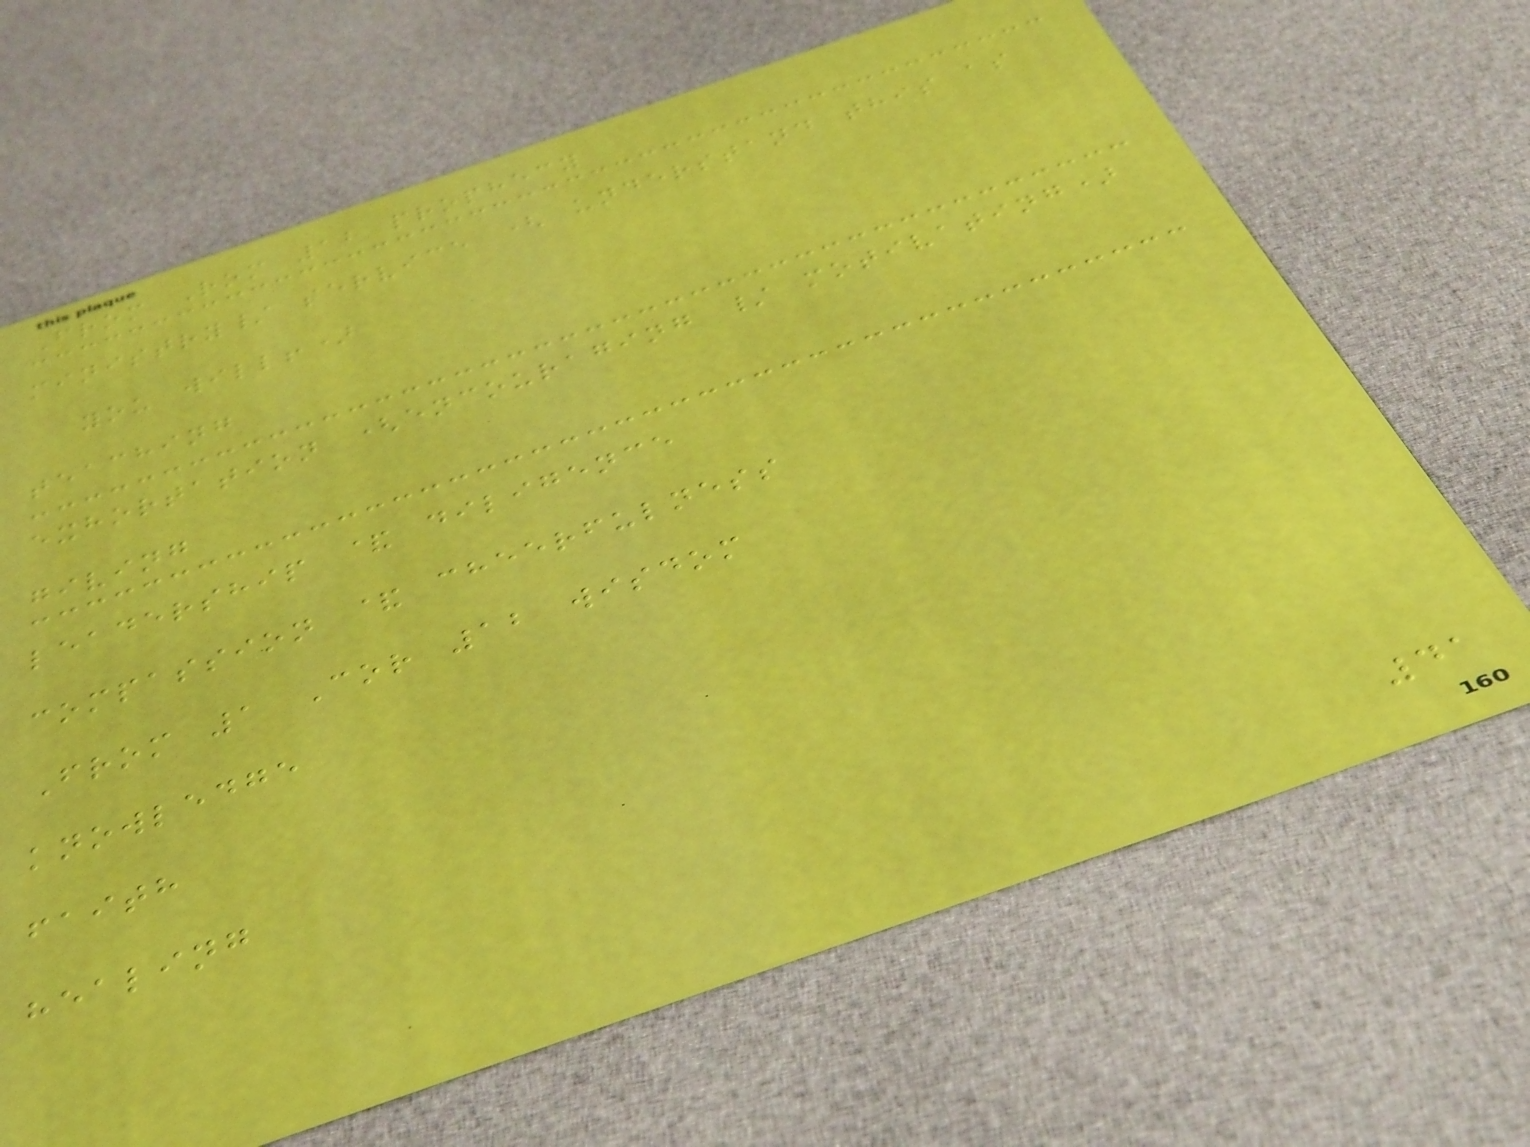From Rom 12 prophecy
ministry/ service ( understand this as
you will!)
teaching
exhortation (encouraging / motivating)
giving
leadership & diligence
compassion & cheerfulness
From 1 Cor 12 wisdom
knowledge
faith
healing
41
